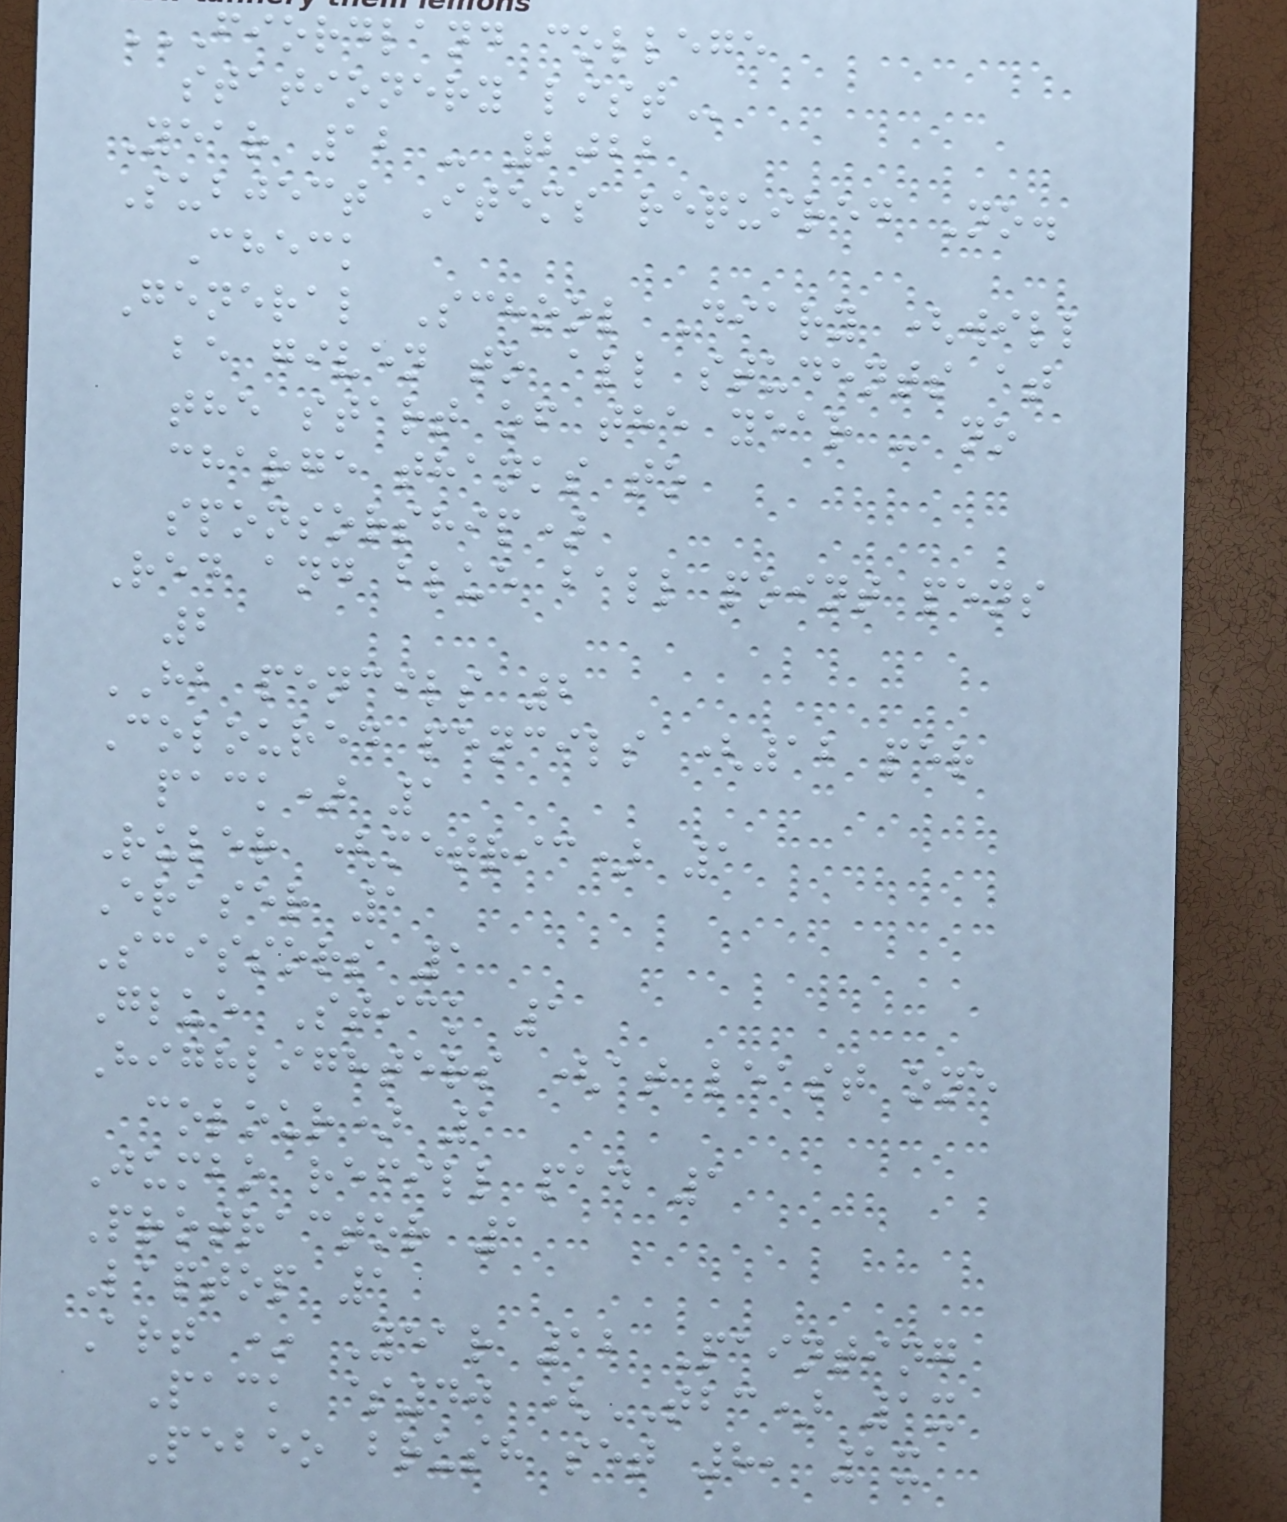FIORDLAND COLLEGE
STATIONERY LIST
Year 12 - 2022
Subject Items required No.
Check
General School Diary (will
be given to all students at
the start of the year - no
charge thanks to
sponsorship)
Red and blue ball point pens
2
HB pencils 2
Coloured pencils (12 per
pack) 1
Ruler (metric) 1
Eraser 1
Scissors 1
Glue Stick 1
Highlighters (at least one
colour) 1
Jumbo refill pad 1
Protractor 1
Laptop 1
Art * Year 12 Painting
Pack $40 (TBC) 1x
Pebeo brush set 8, 1x
